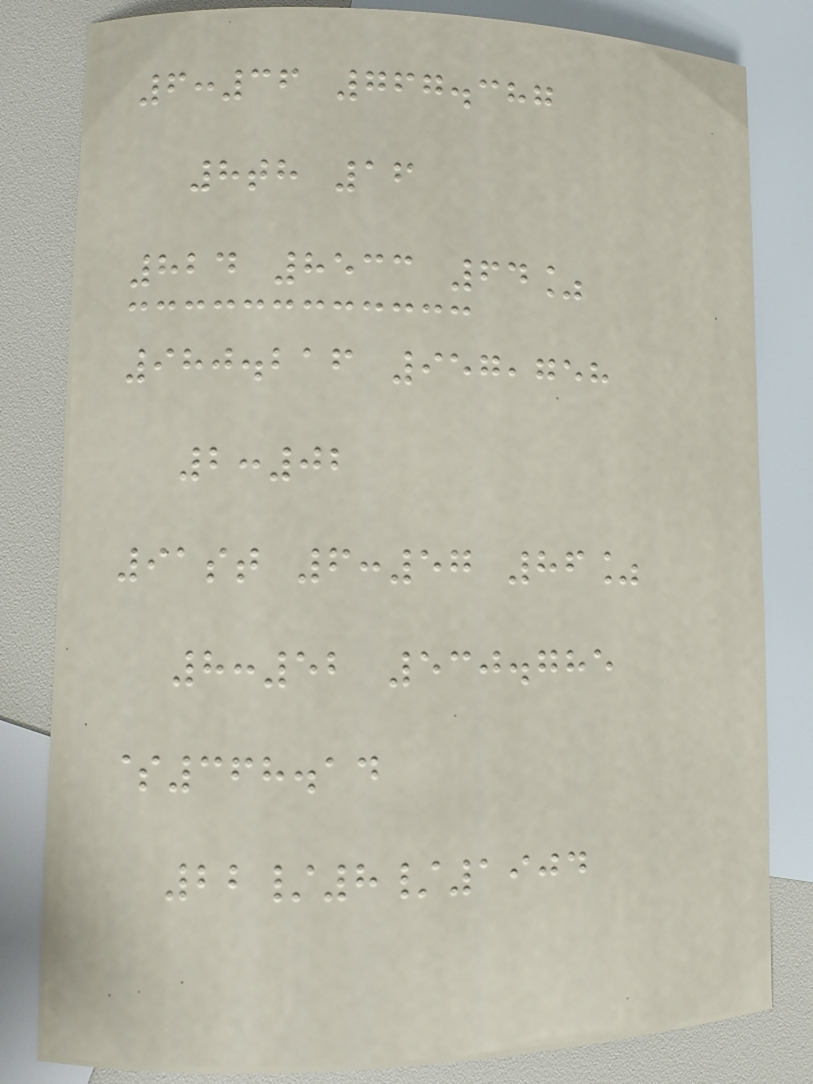6:36 767.387
8th 16
824 8533 64%
980.216 957,758
2:02
91st 6:57 86%
8:52 530.785
$368.14
22/8/1904
